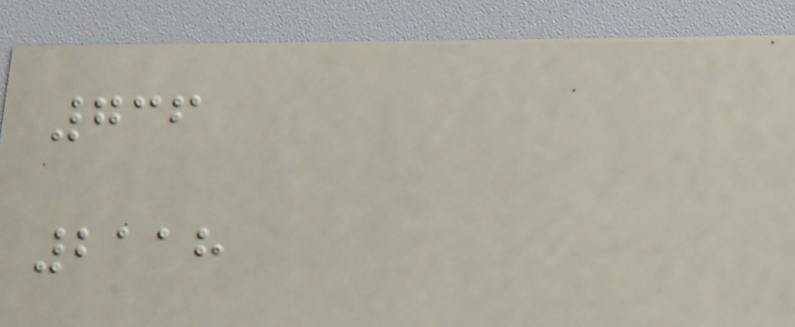736
2118
